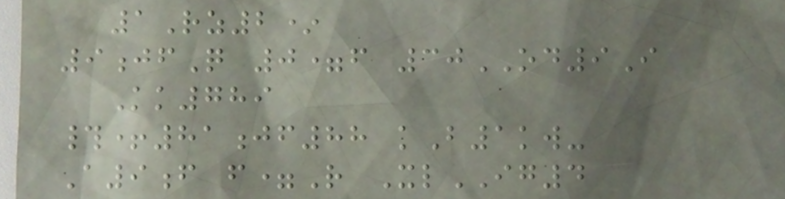1Rz2*
9jfQ 0=f 30OD9I
Kk789
#+81jf88 kB1kw-
A9f f=R XlIG4
